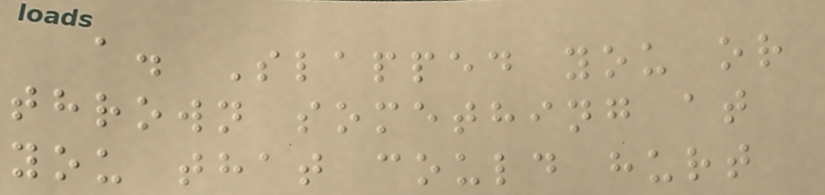a. Slapped you or
thrown something at
you that could hurt
